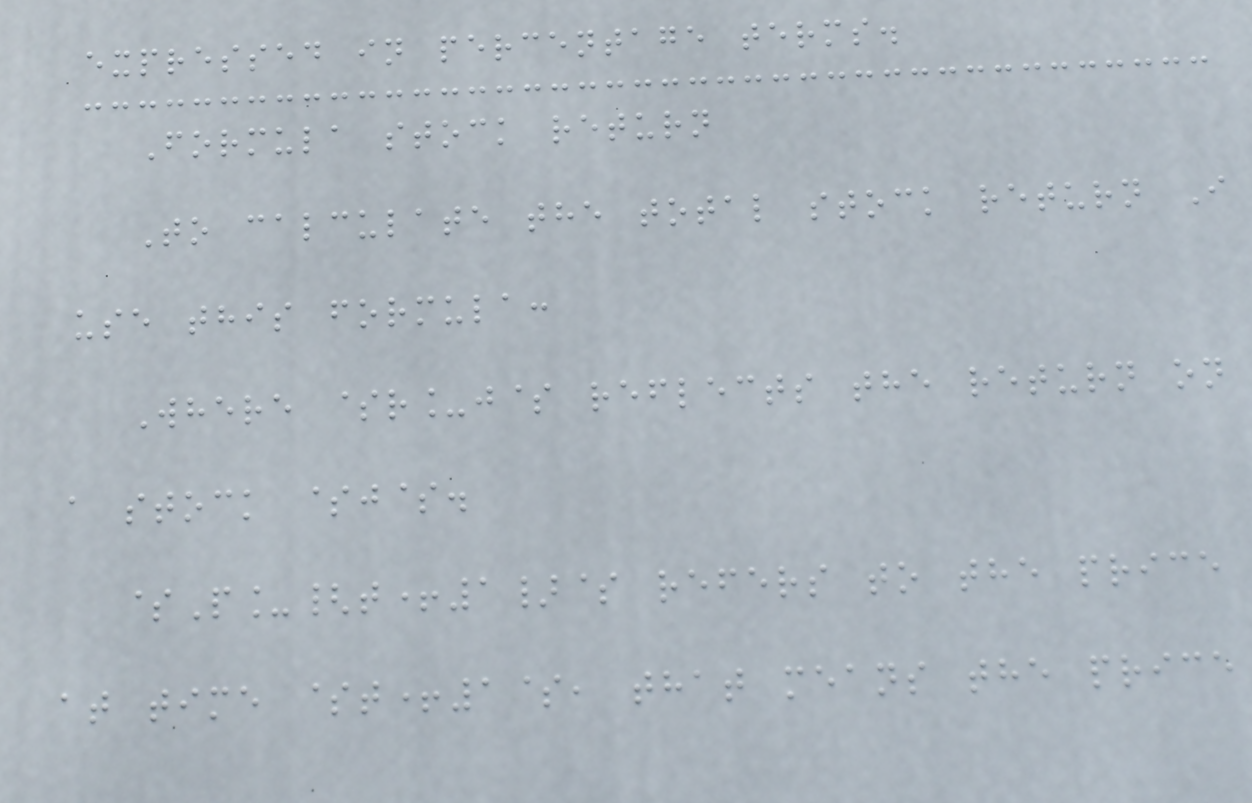expressed in percentage terms.
Formula stock return
To calculate the total stock return I
use this formula:
Where $r_j$ reflects the return on
a stock $j$.
$P_{t+1}$ refers to the price
at time $t+1$, that means the price
